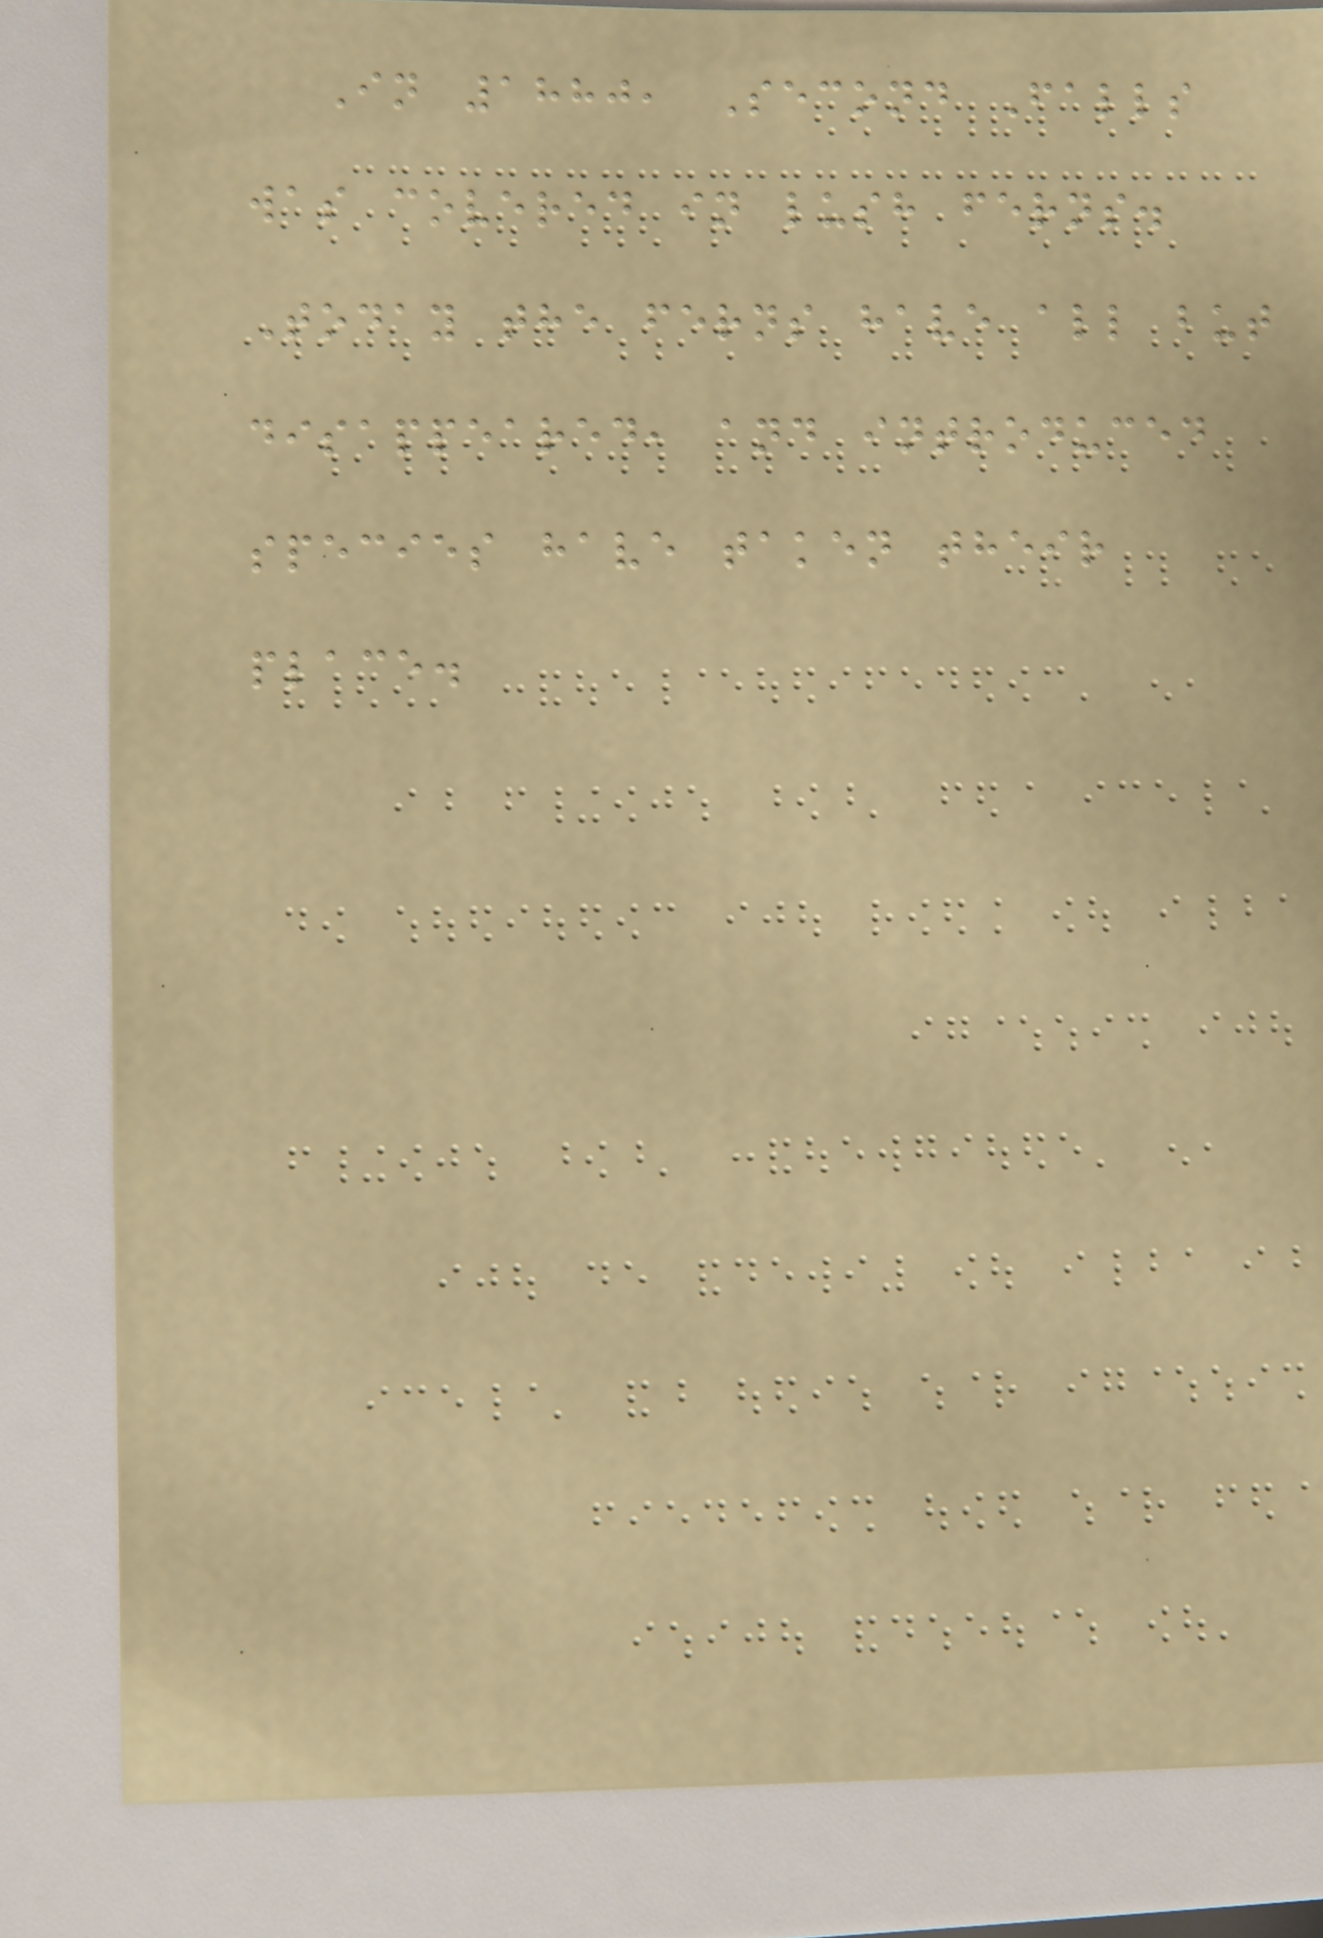In 1880, Second Falls
was covered in lush ferns.
Today the ferns have all but
disappeared, and introduced
species have taken their
place.
